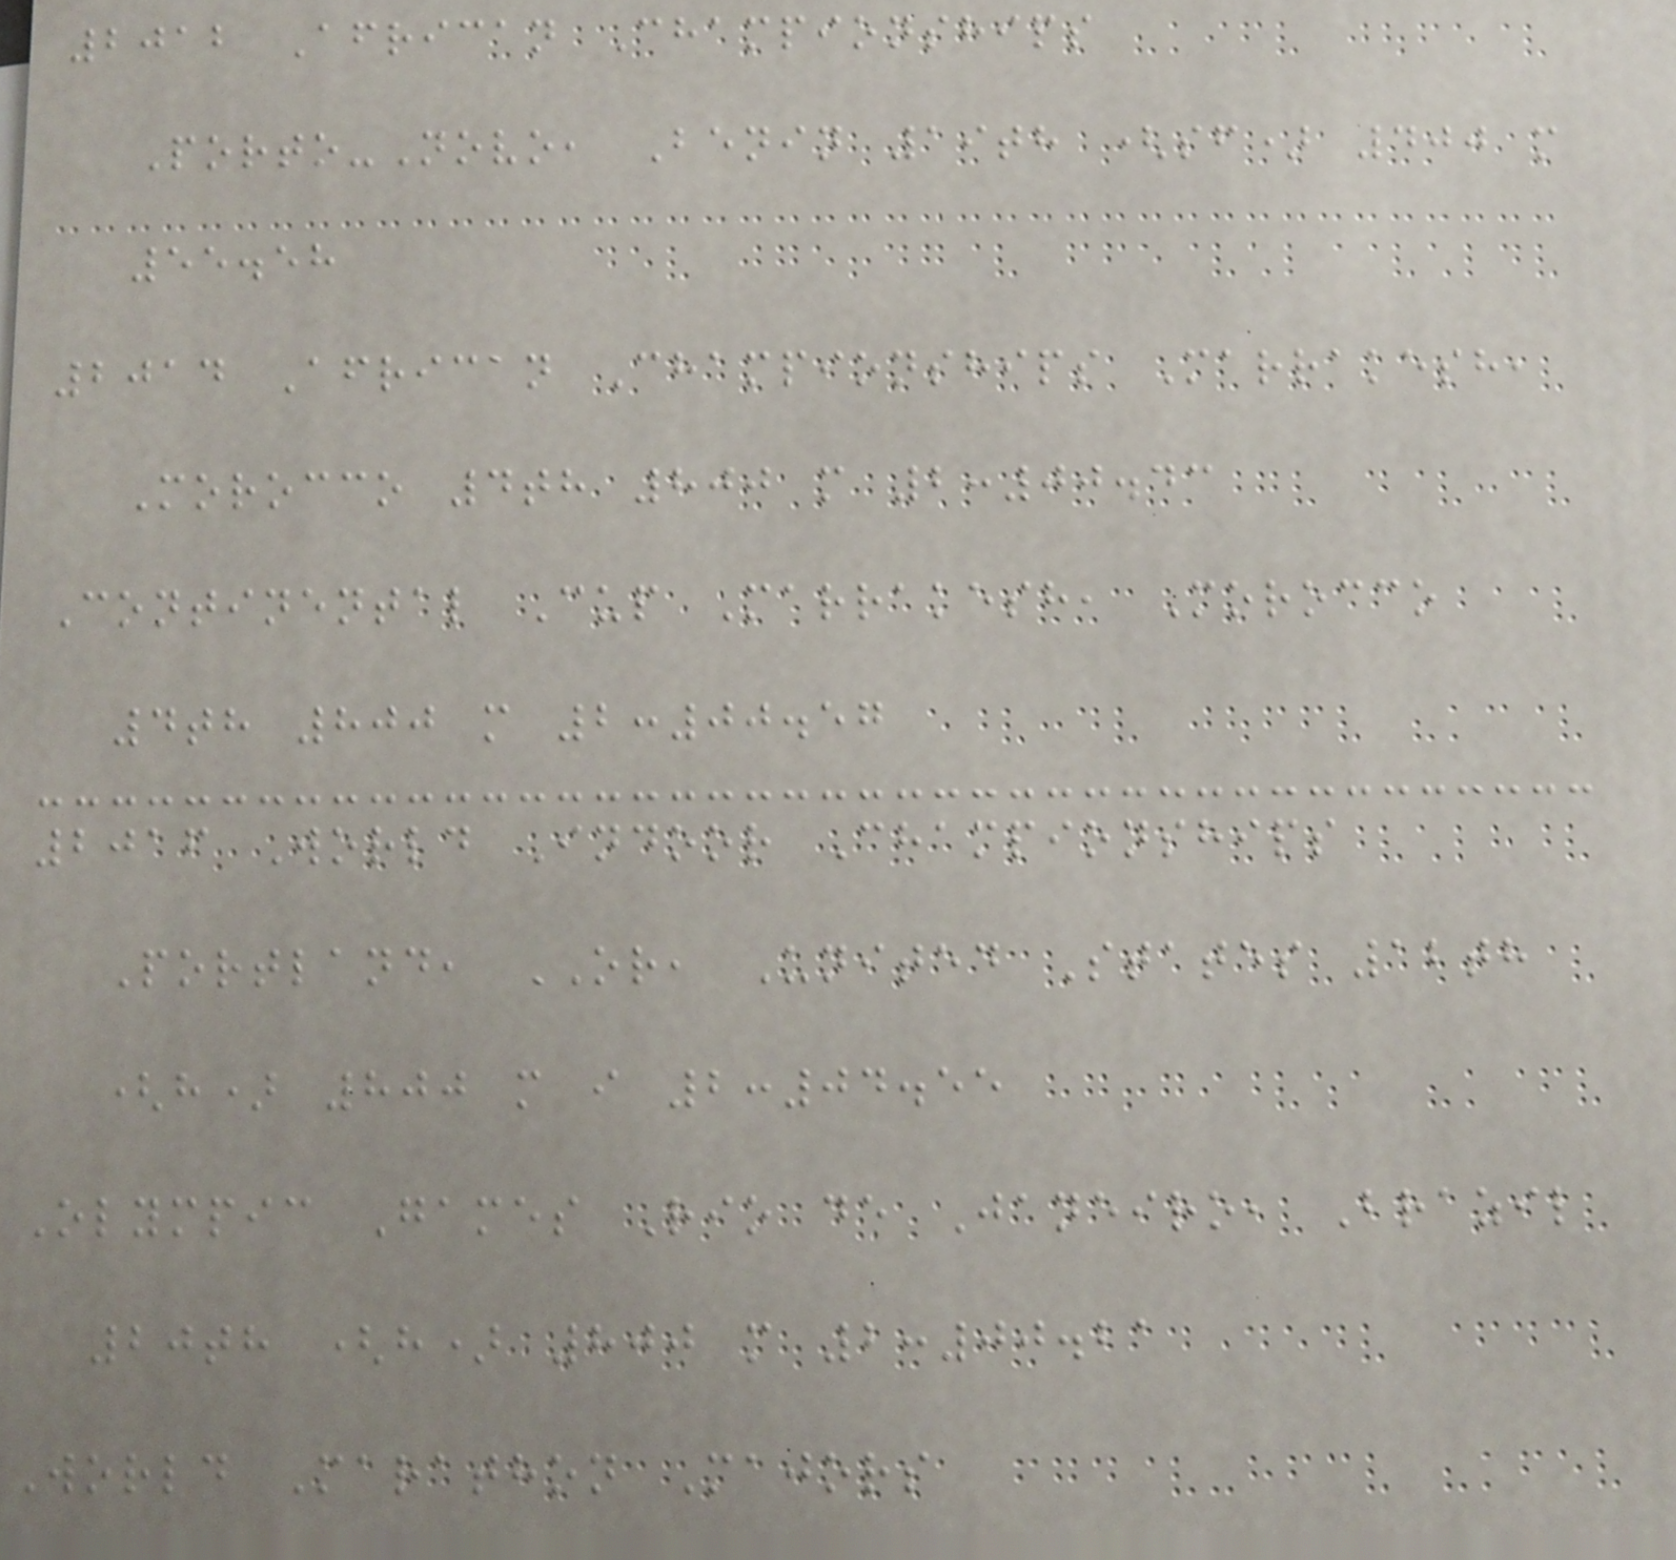2012 African Championships
Porto-Novo, Benin 19th (sf) 400 m
55.58
2014 African Championships Marrakesh,
Morocco 4th 800 m 2:00.43
Continental Cup Marrakesh, Morocco
4th 800 m 2:00.57
2016 World Indoor Championships
Portland, OR, United States 12th
(h) 800 m i 2:04.55
Olympic Games Rio de Janeiro, Brazil
20th (h) 800 m 2:00.21
World Marathon Majors
